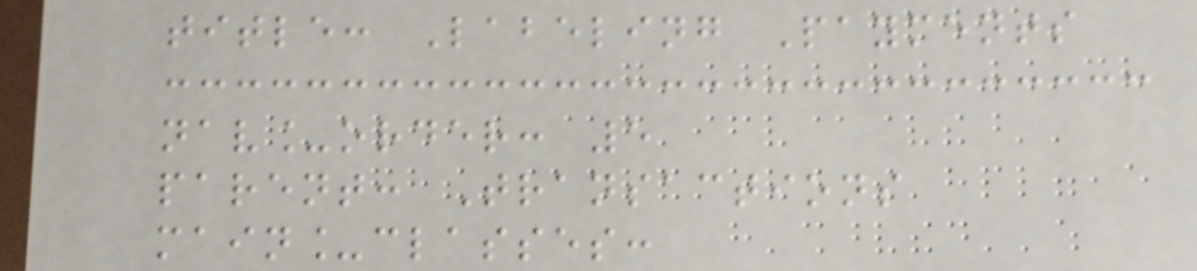title: Labeling Payments
nav_order: 5
parent: Transactions
main_classes:
